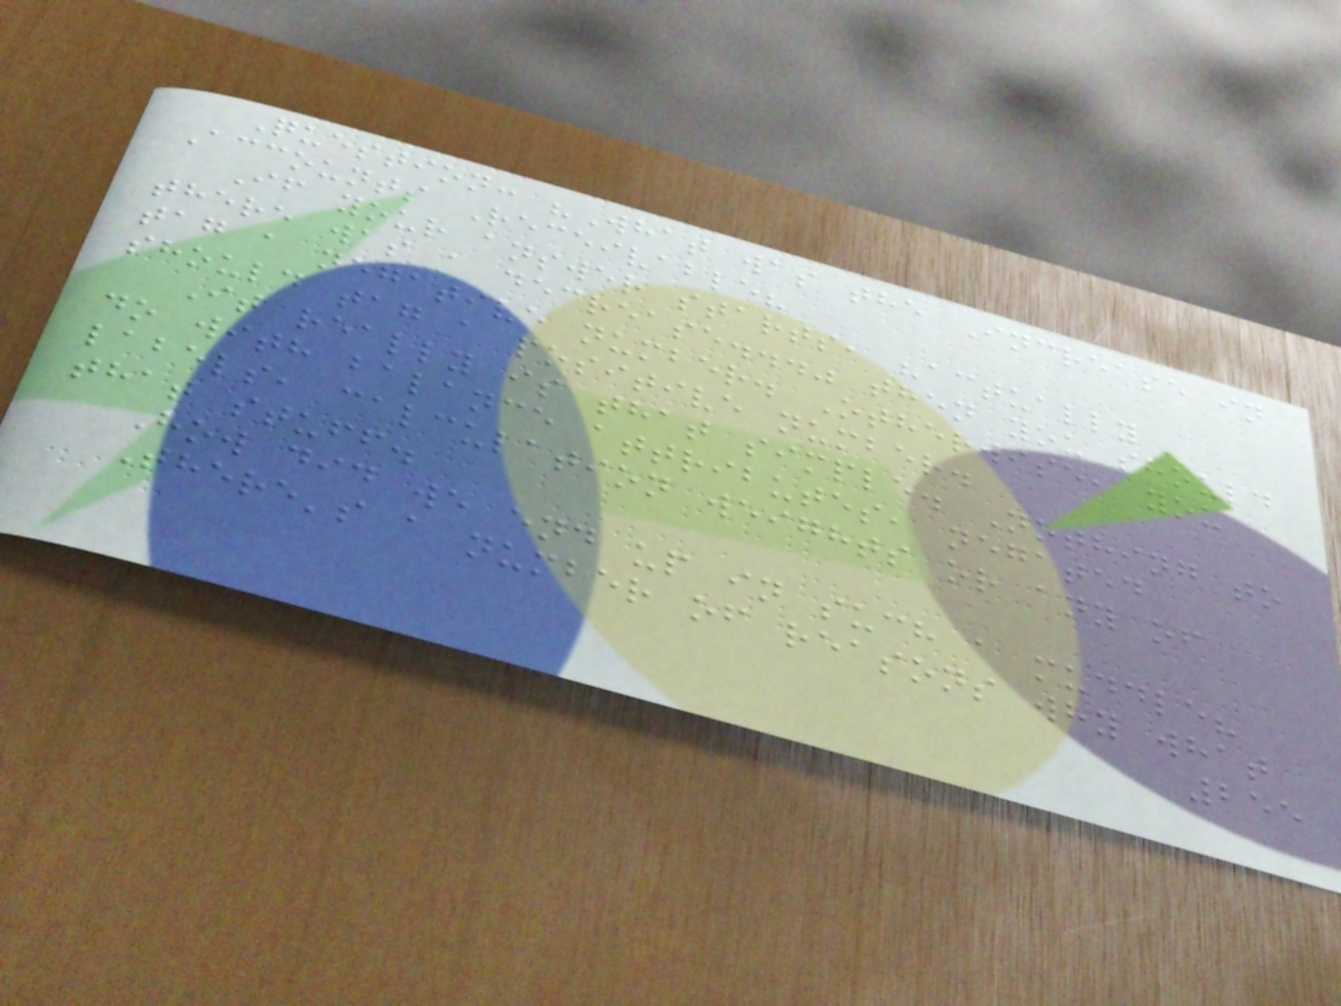Question: "What was the Increase in
Accounts Receivable?
If your answer starts, "actually
there was a decrease..." then you should
tag a negative number. Otherwise, you
should tag a positive number.
It really is that simple. Nothing to
do with balance attributes, negated
labels, calculation weights or any of
that stuff.
How did we end up in such a muddle?
There's a number of reasons why what
255
